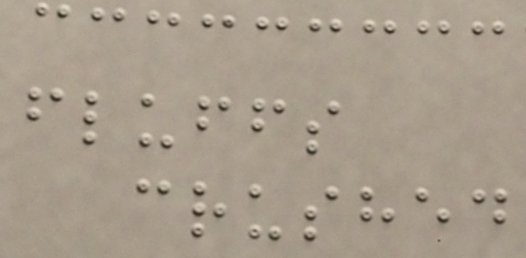fluffs
crushed
